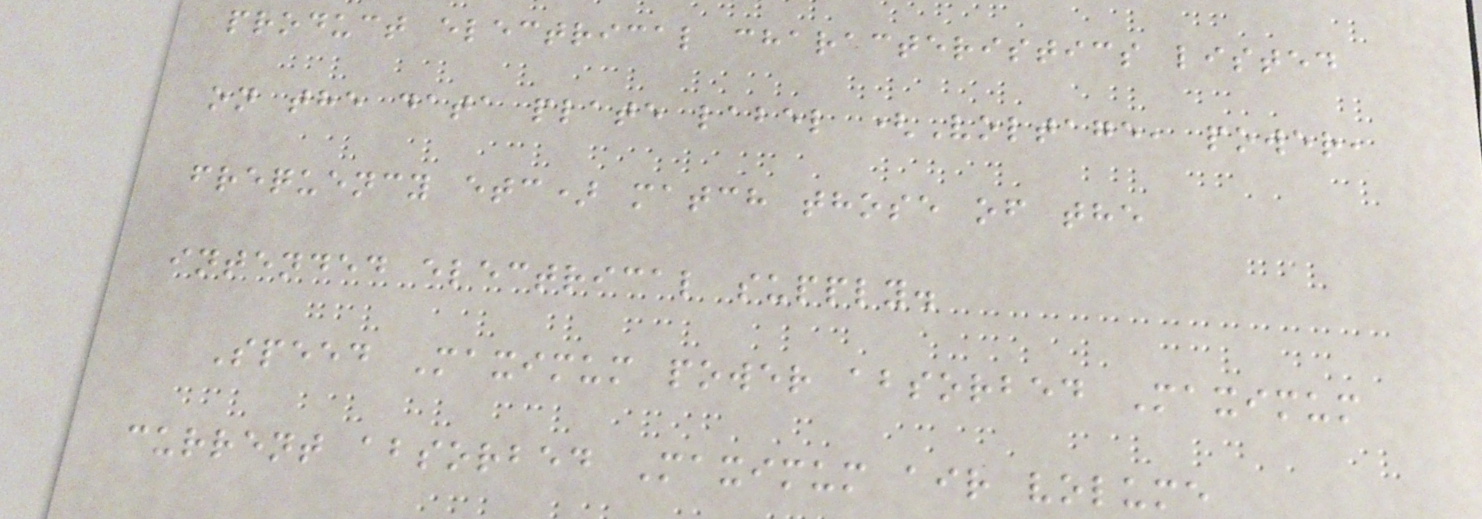product electrical characteristics listed
on the data plate label (Voltage, power,
frequency etc) match those of the
intended electrical supply.
Speed Maximum power absorbed Maximum
current absorbed Maximum air volume
